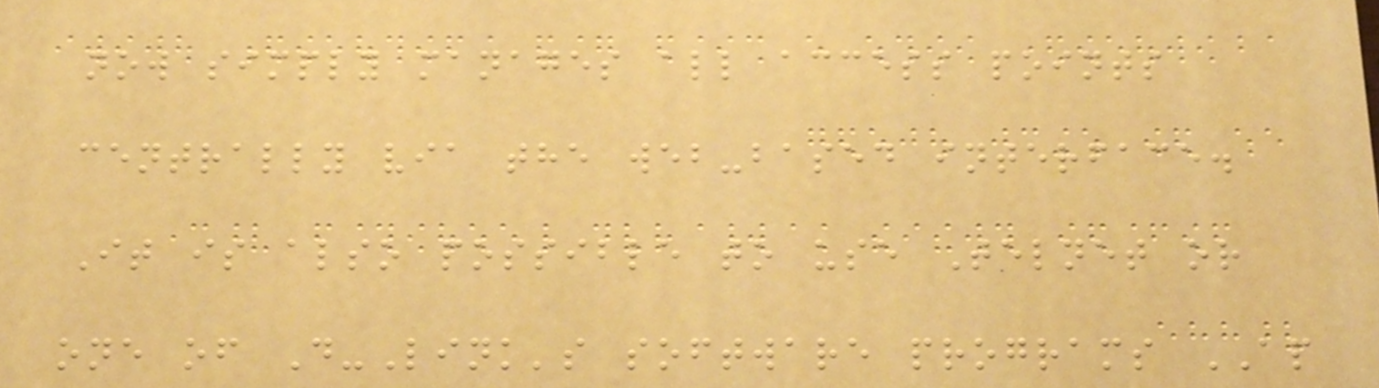now simply manages all access points
centrally via the web-based interface.
It is also possible to use Telnet or
one of D-Link's software programs AP
